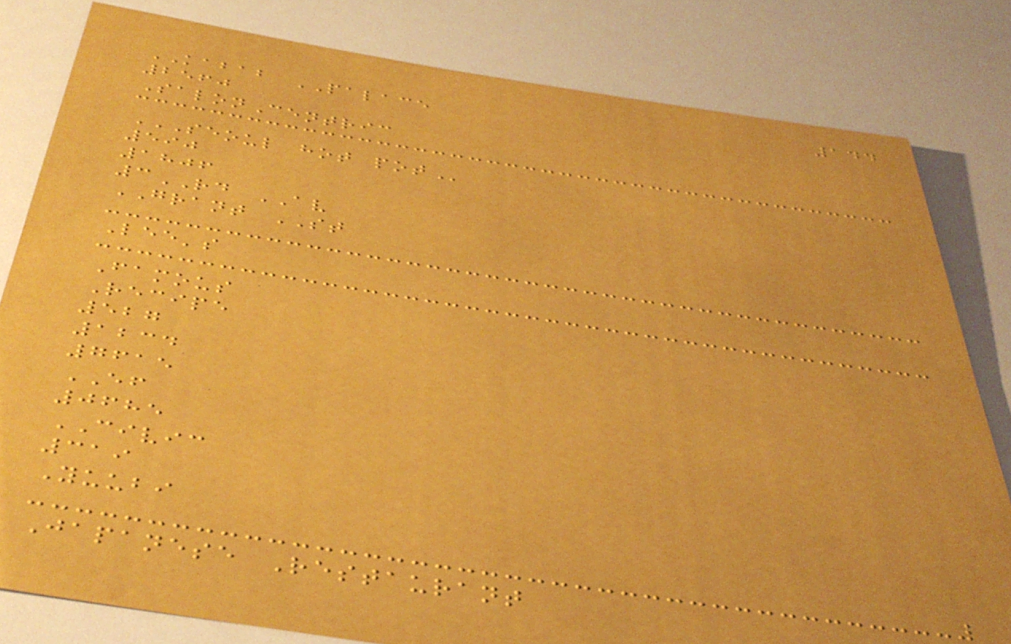144
KABAB PALACE
2560
SalonCentric
SEOUL HOT POT
590
1806
3RD AV
GRANT ST
Lee's
Famous
Recipe
527
1234
7615
EF
0685
CIVIC
319
Yuubi
Japanese Restaurant
